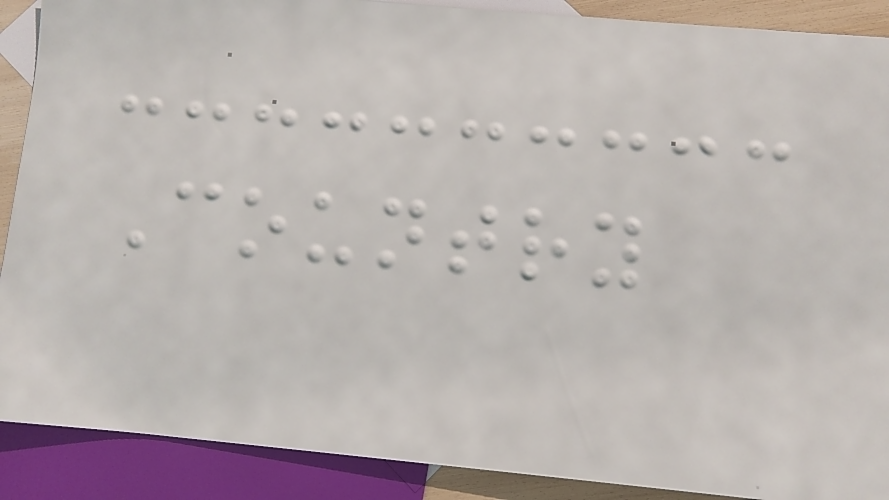Country
